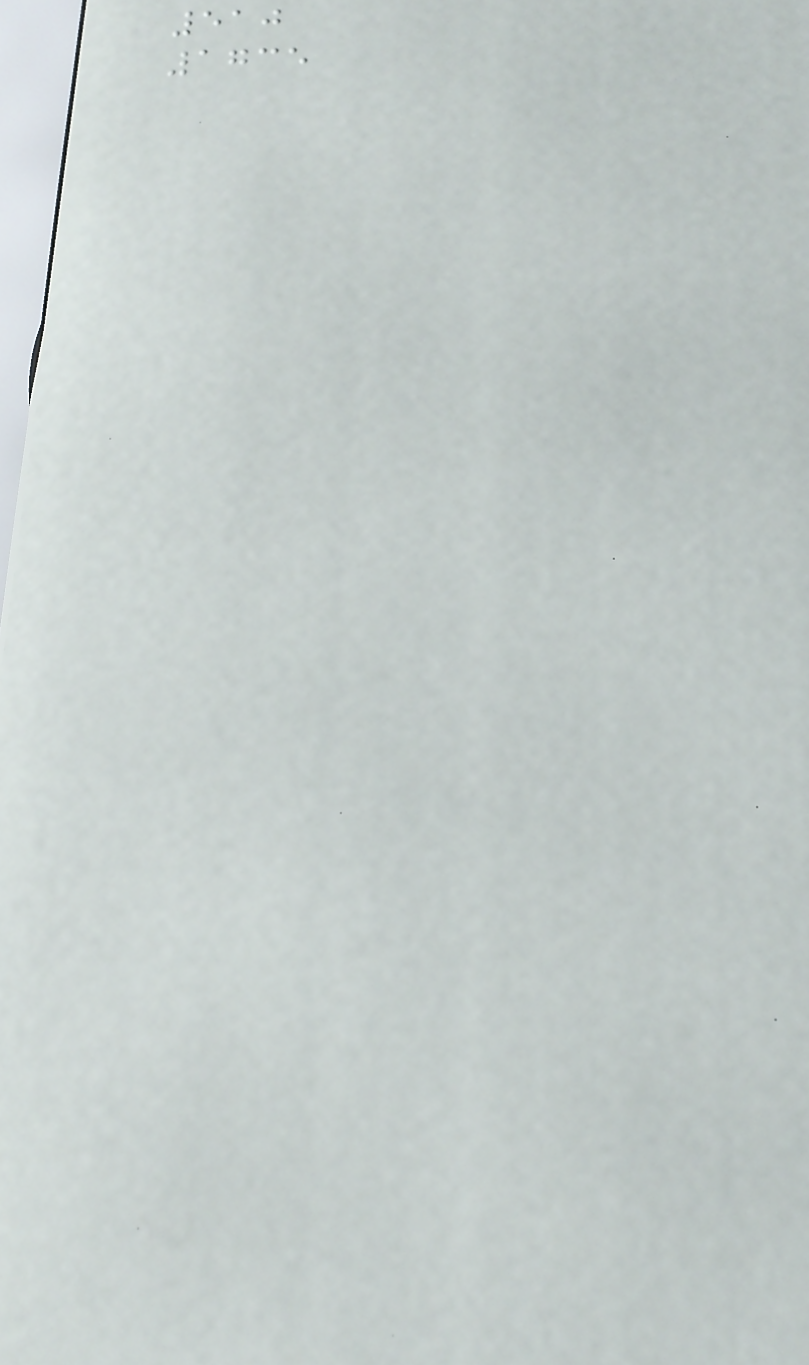510
1735
